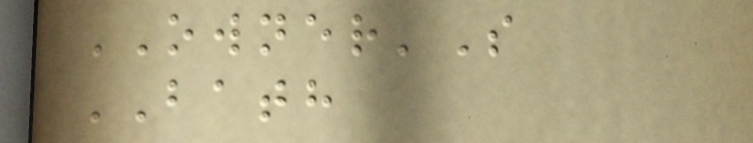OWNER'S
BATH
